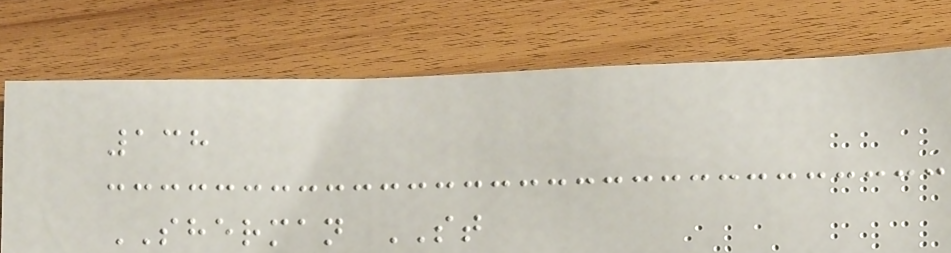138
SHERMAN ST
